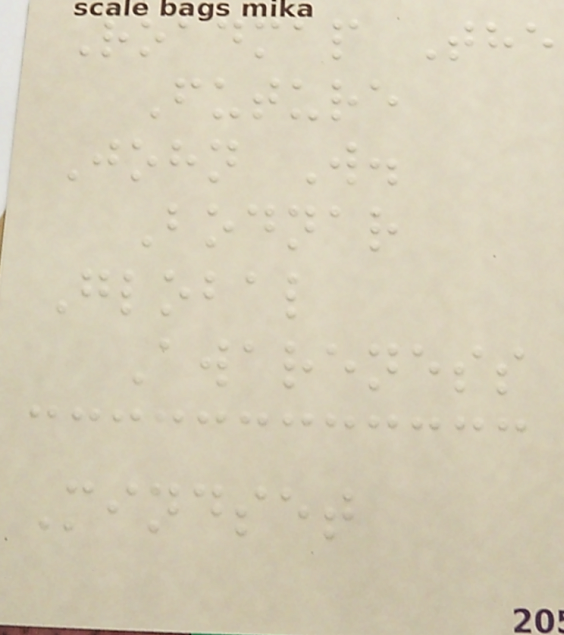Roadmap The
Future
John W.
Bodnar
Global
Awareness
Mindset
